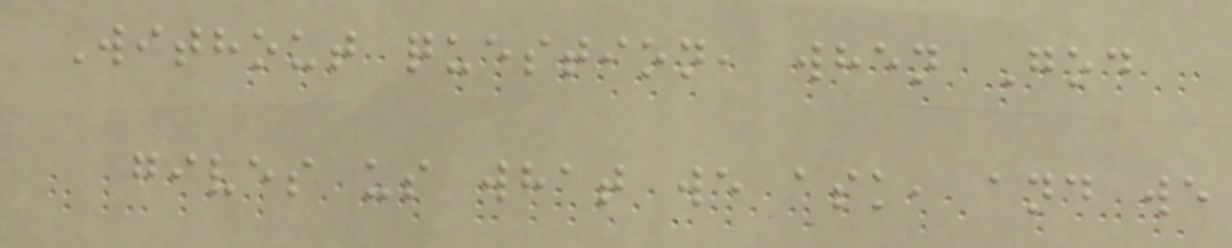Without question, when God
gives us what we ask, and we
